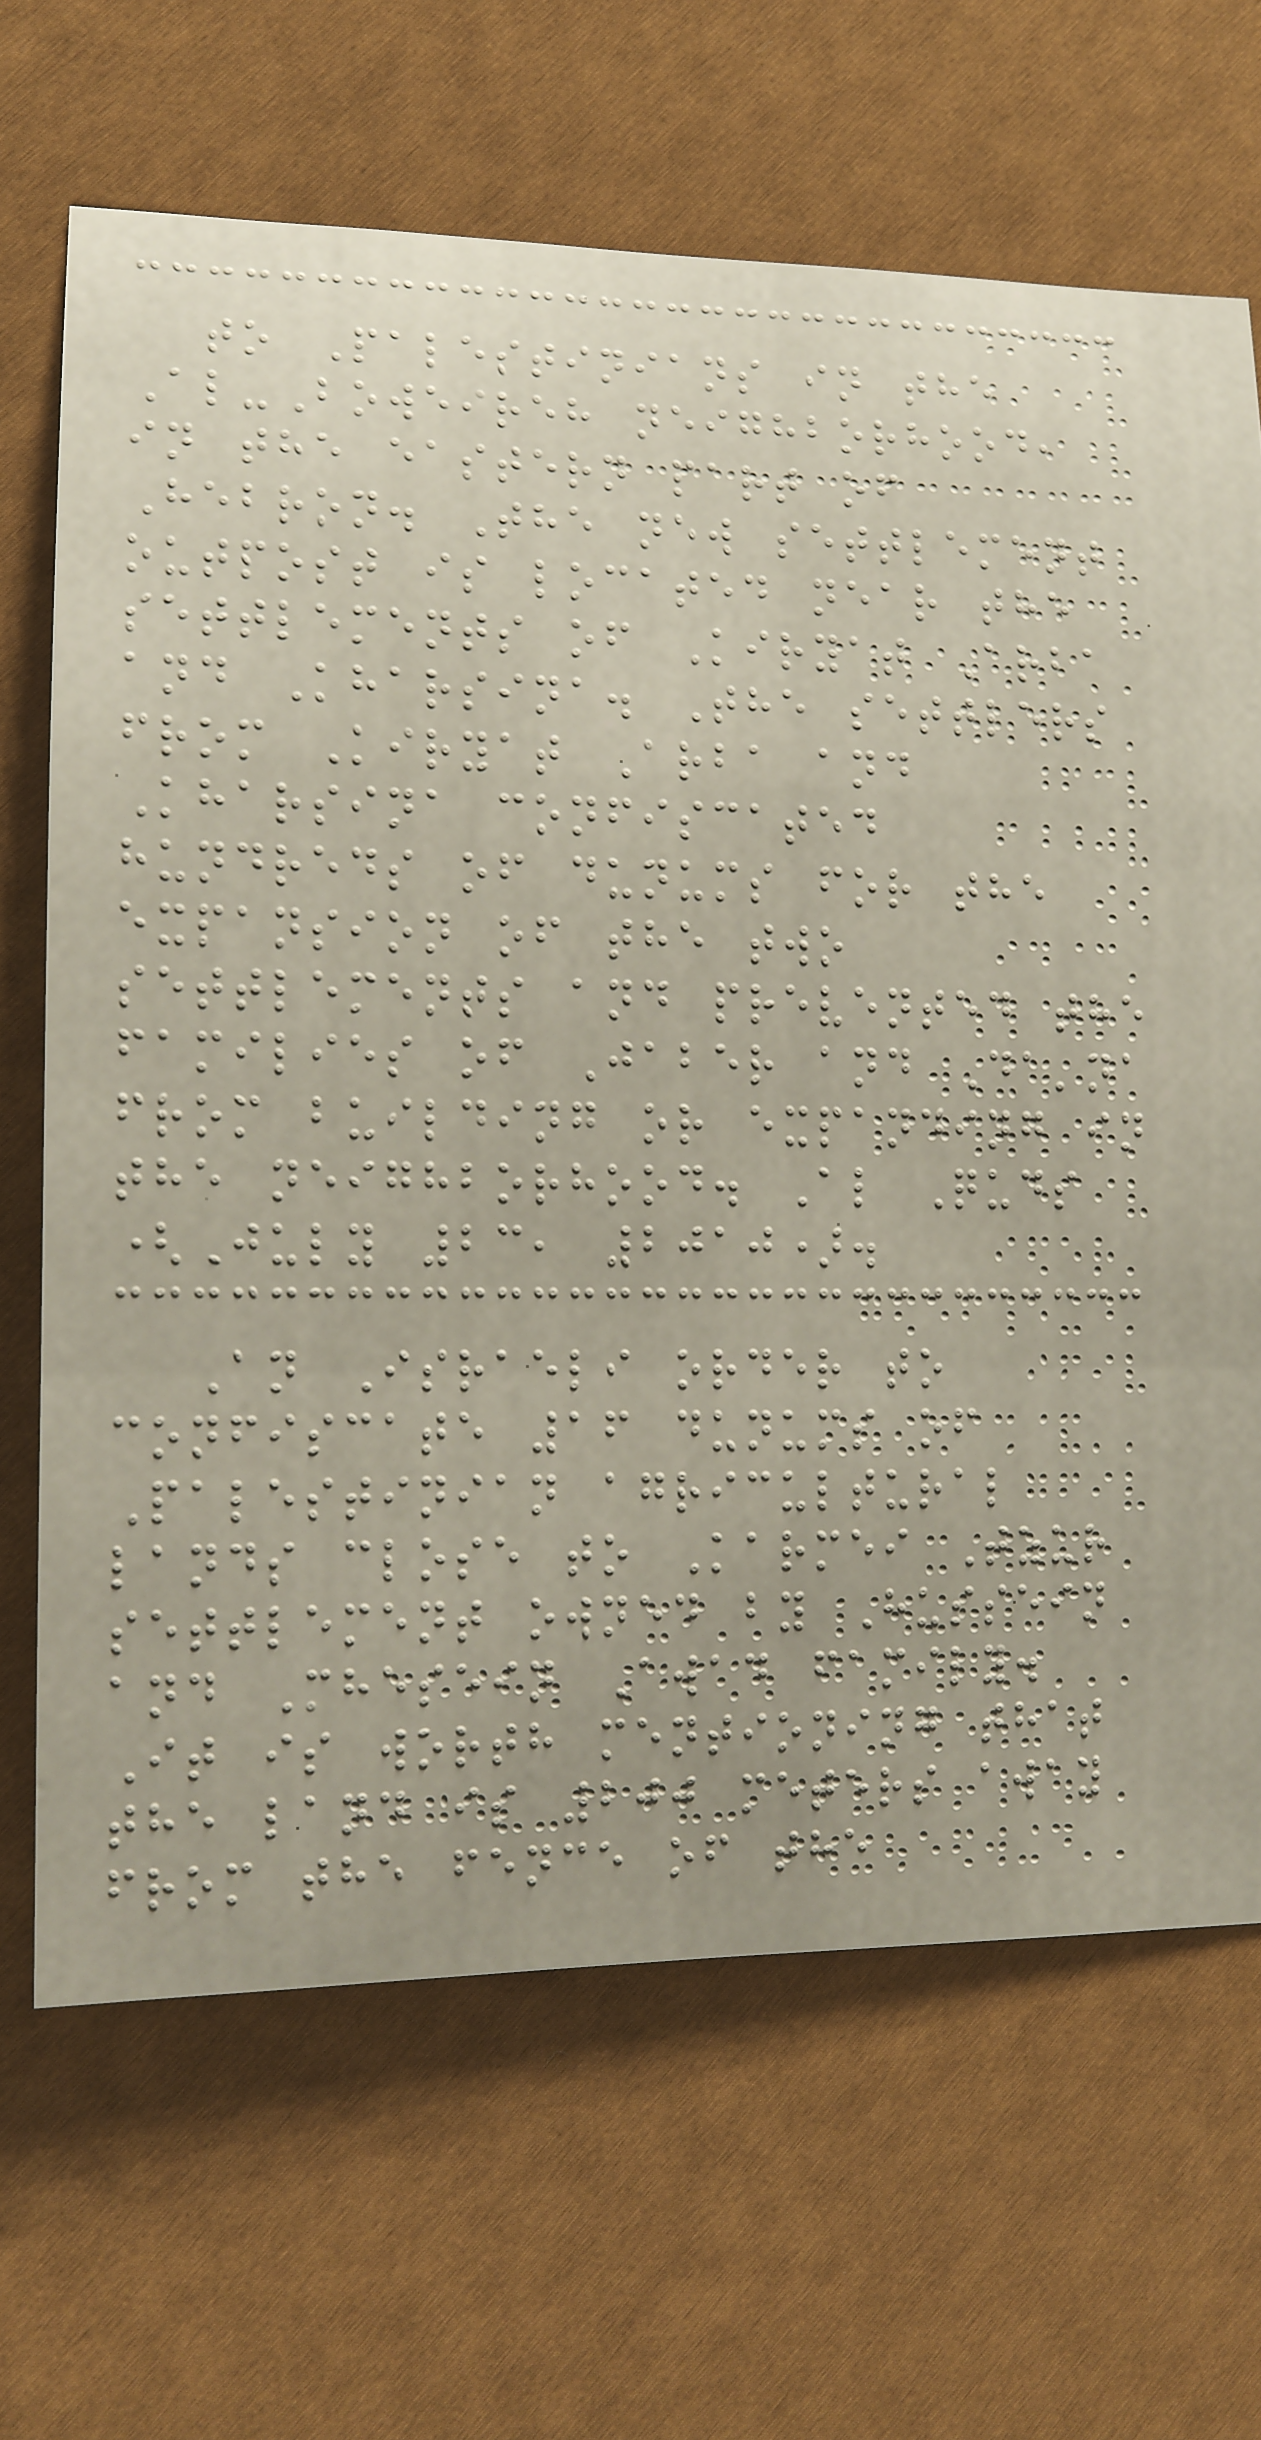to Palestinians in the
Al-Boweireh neighborhood,
in the eastern part of
Hebron. The new settlement
outpost is located near the
settlements of Kiryat Arba
and Kharsina. The settlers
from Kiryat Arba and
Kharsina confiscated
hundreds of dunums for the
expansion of the two
settlements and prevented the
families of Jaber and Da'na
from building or expanding in
the neighborhood. Al Quds
(July 23, 2010).
An Israeli order to
confiscate 16 dunums of
Palestinian agricultural
lands close to Karmei Tzur
settlement owned by Hussein
and Mhesein Awad family.
It is worth mentioning that
the land is 200 meters away
from the fence of the
